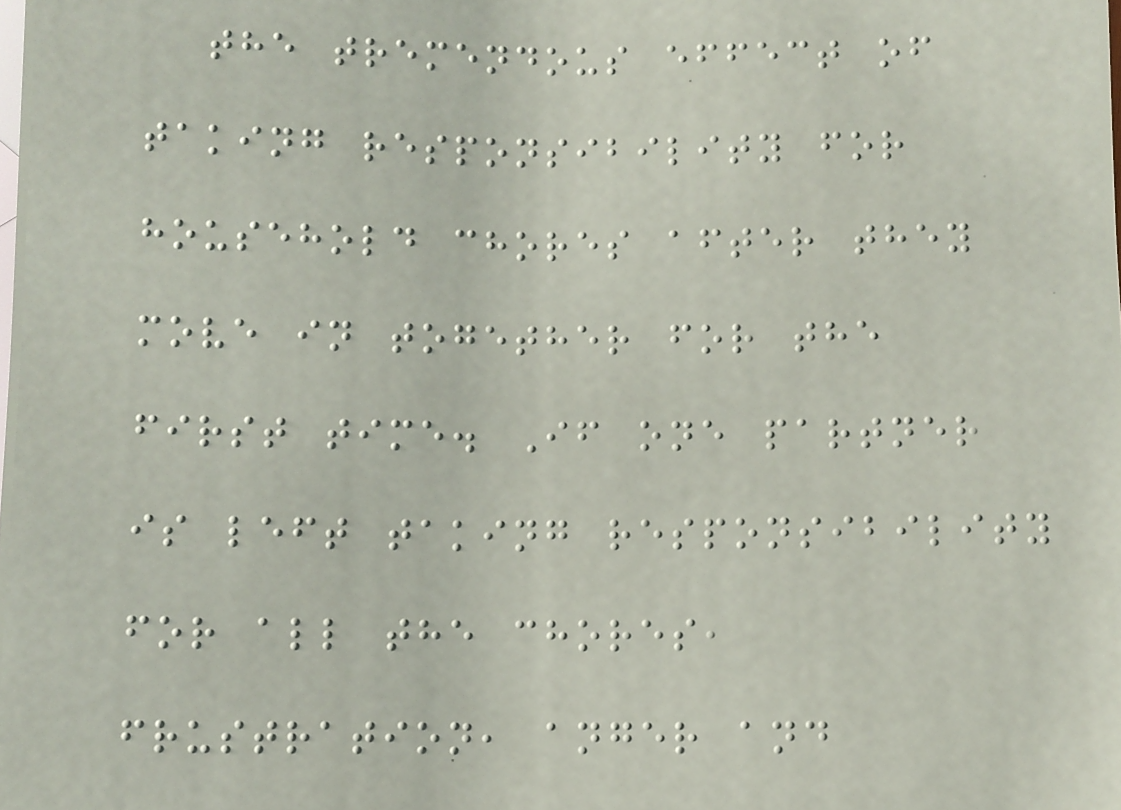the tremendous effect of
taking responsibility for
household chores after they
move in together for the
first time. If one partner
is left taking responsibility
for all the chores,
frustration, anger and
